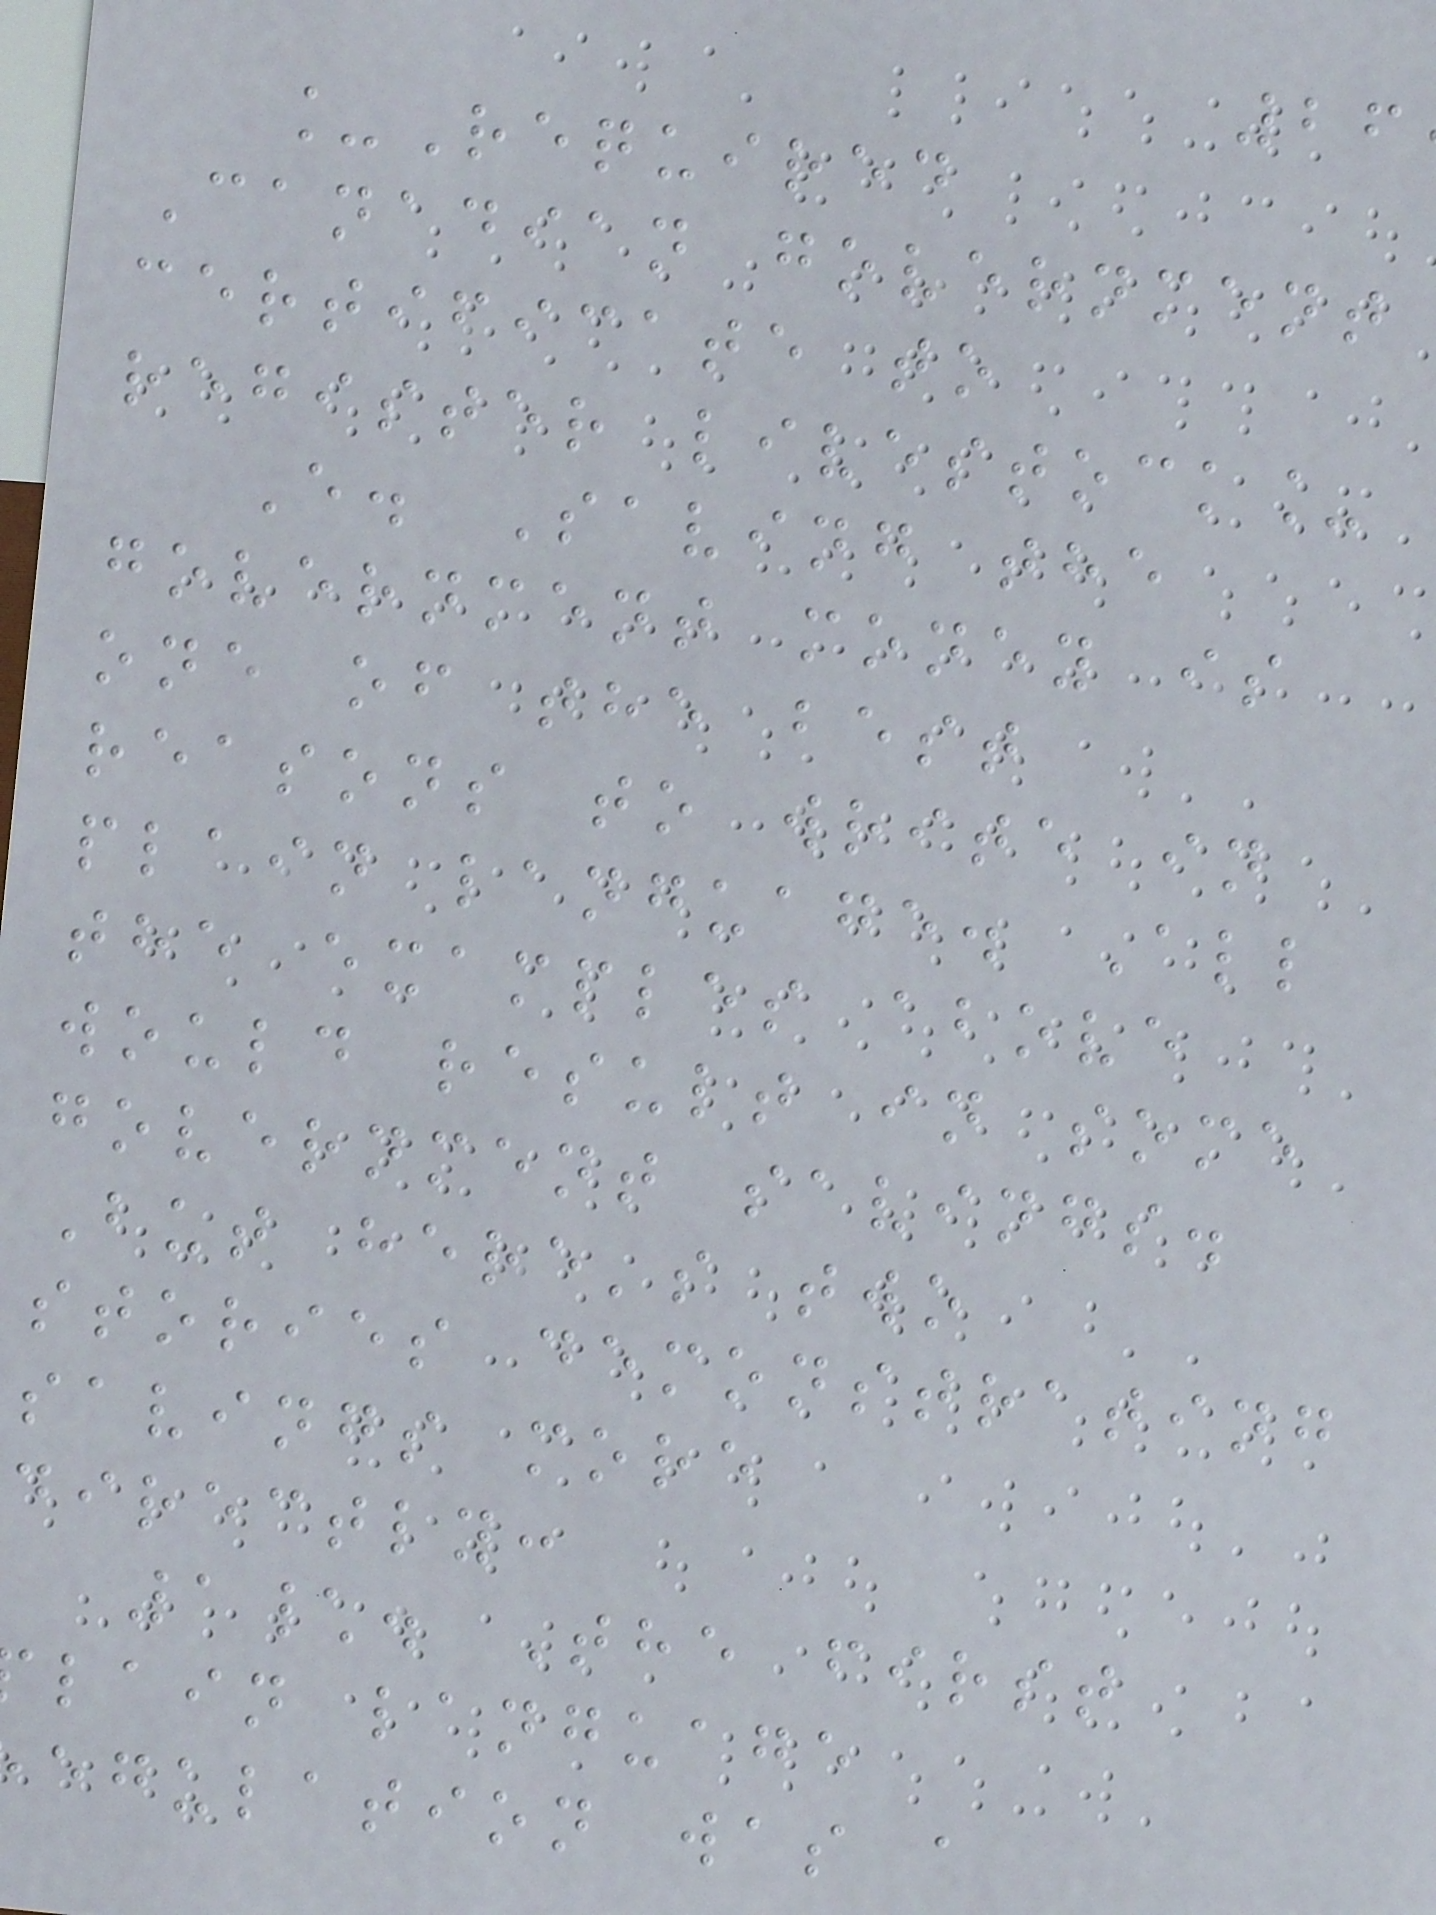_Required
Canadian government
certificate to
register livestock_
E. Saving the
government money is
one of the best
reasons to write in
plain language. All
the examples above
would result in some
government savings.
But here's two
stories demonstrating
savings more
directly:
1\. The first
lain language
egulation was a
